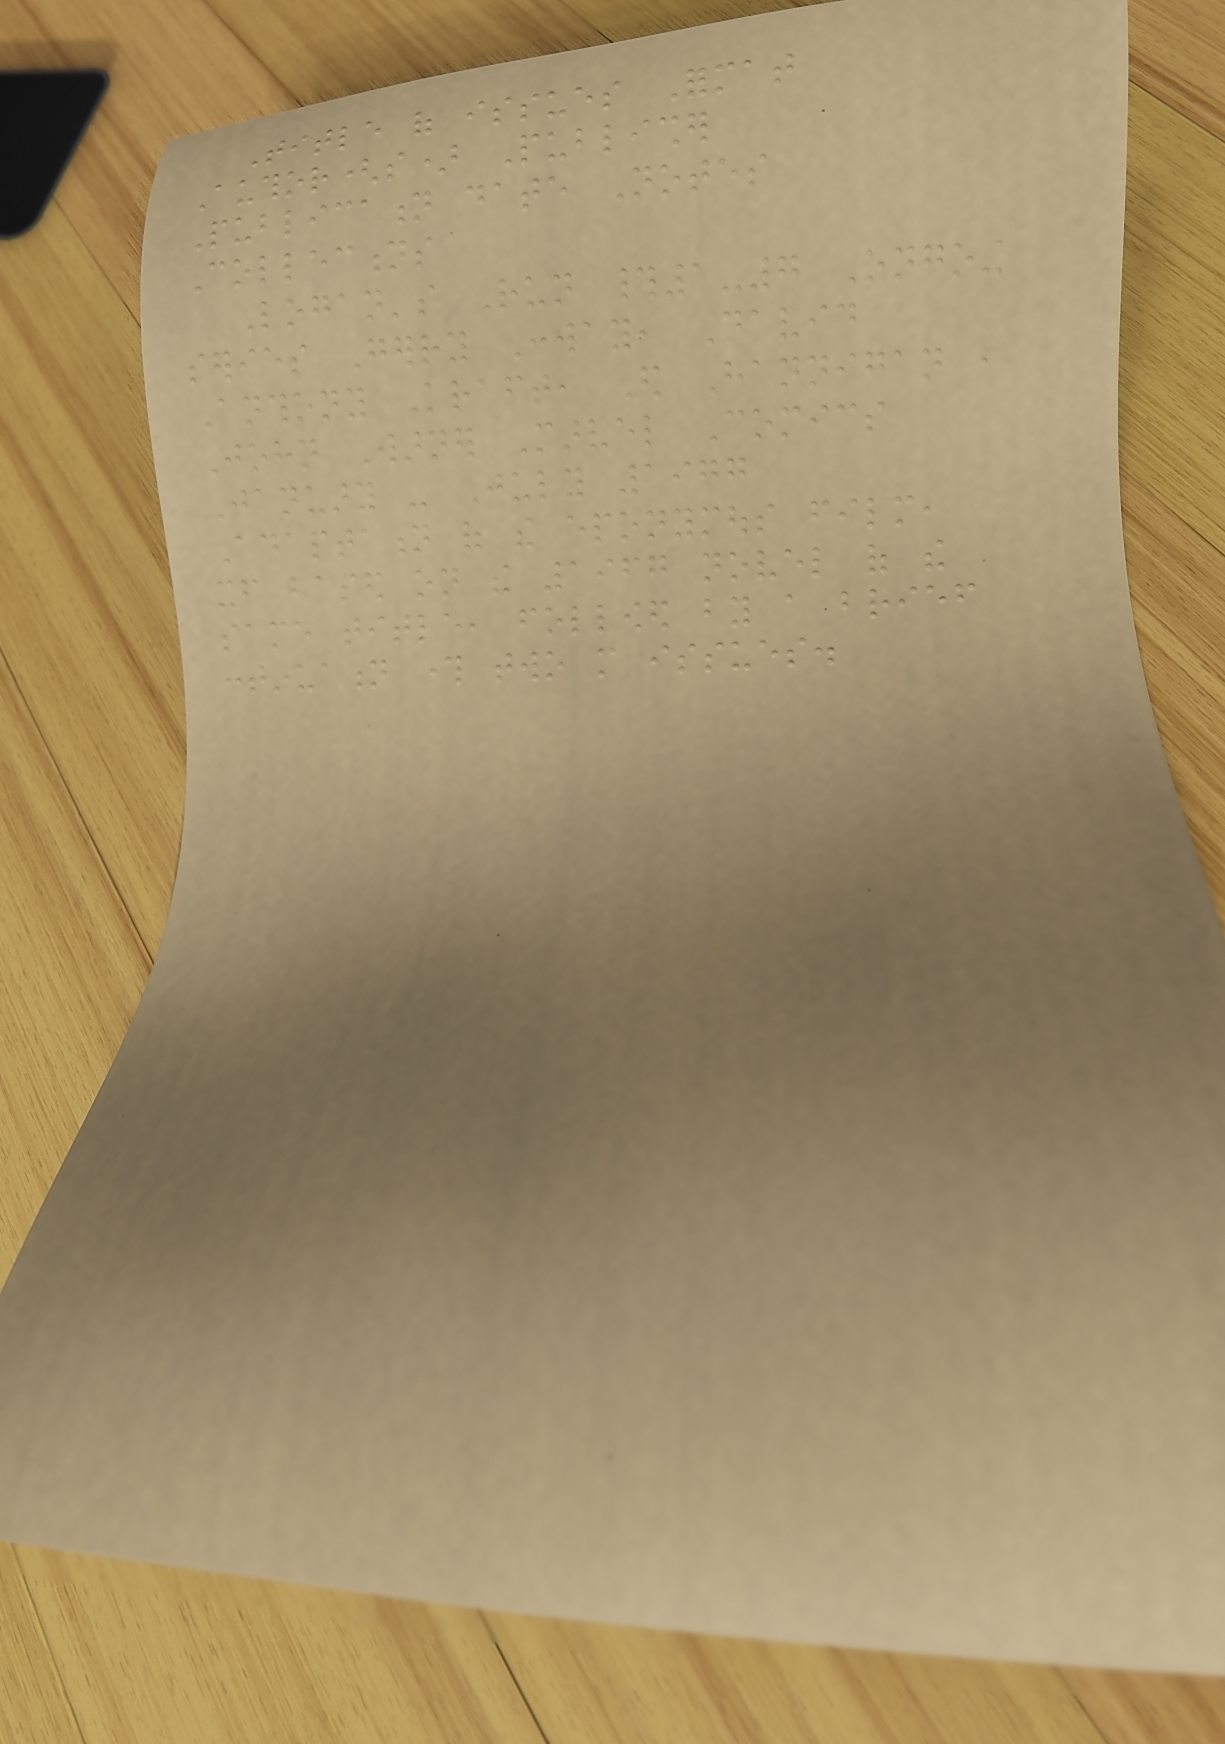Title of issues Format
Author(s) Publisher
Publication date Notes
Collections
Logan's Run #1-7 Ongoing
series Gerry Conway, David
Anthony Kraft, Ed Hannigan ,
John Warner Marvel Comics
January - July 1977
Adaptation of the eponymous film,
itself based on the 1967 novel of the
same title, followed by a brief
continuation through two more issues.
